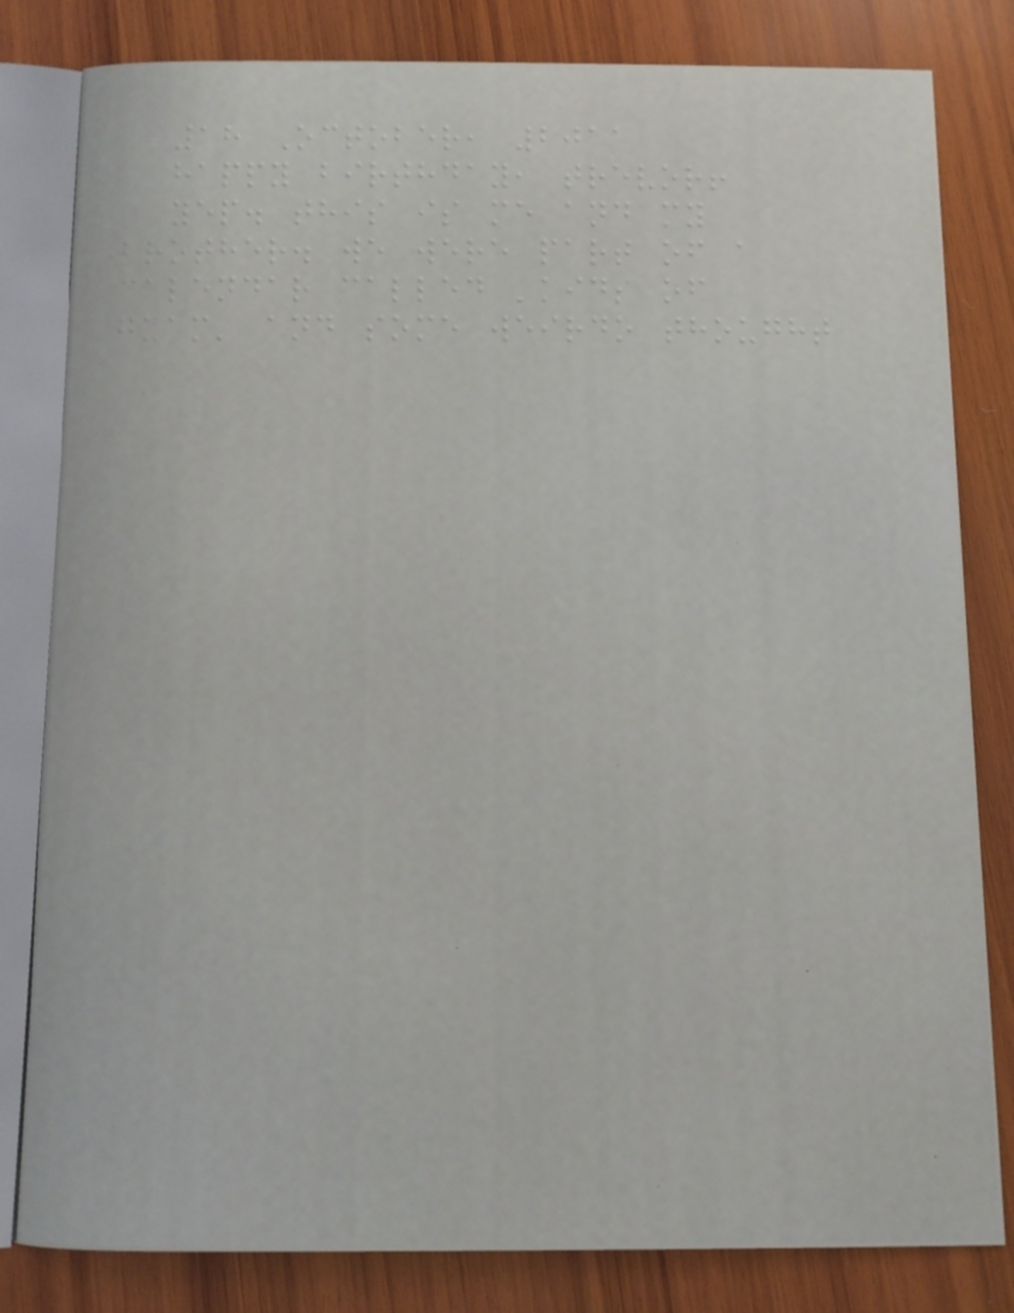18 October, 2011
happy birthday, trevor!
yep. this is me and my
brother. we were part of a
calendar called 'kids of
guam' and some weirdo thought
